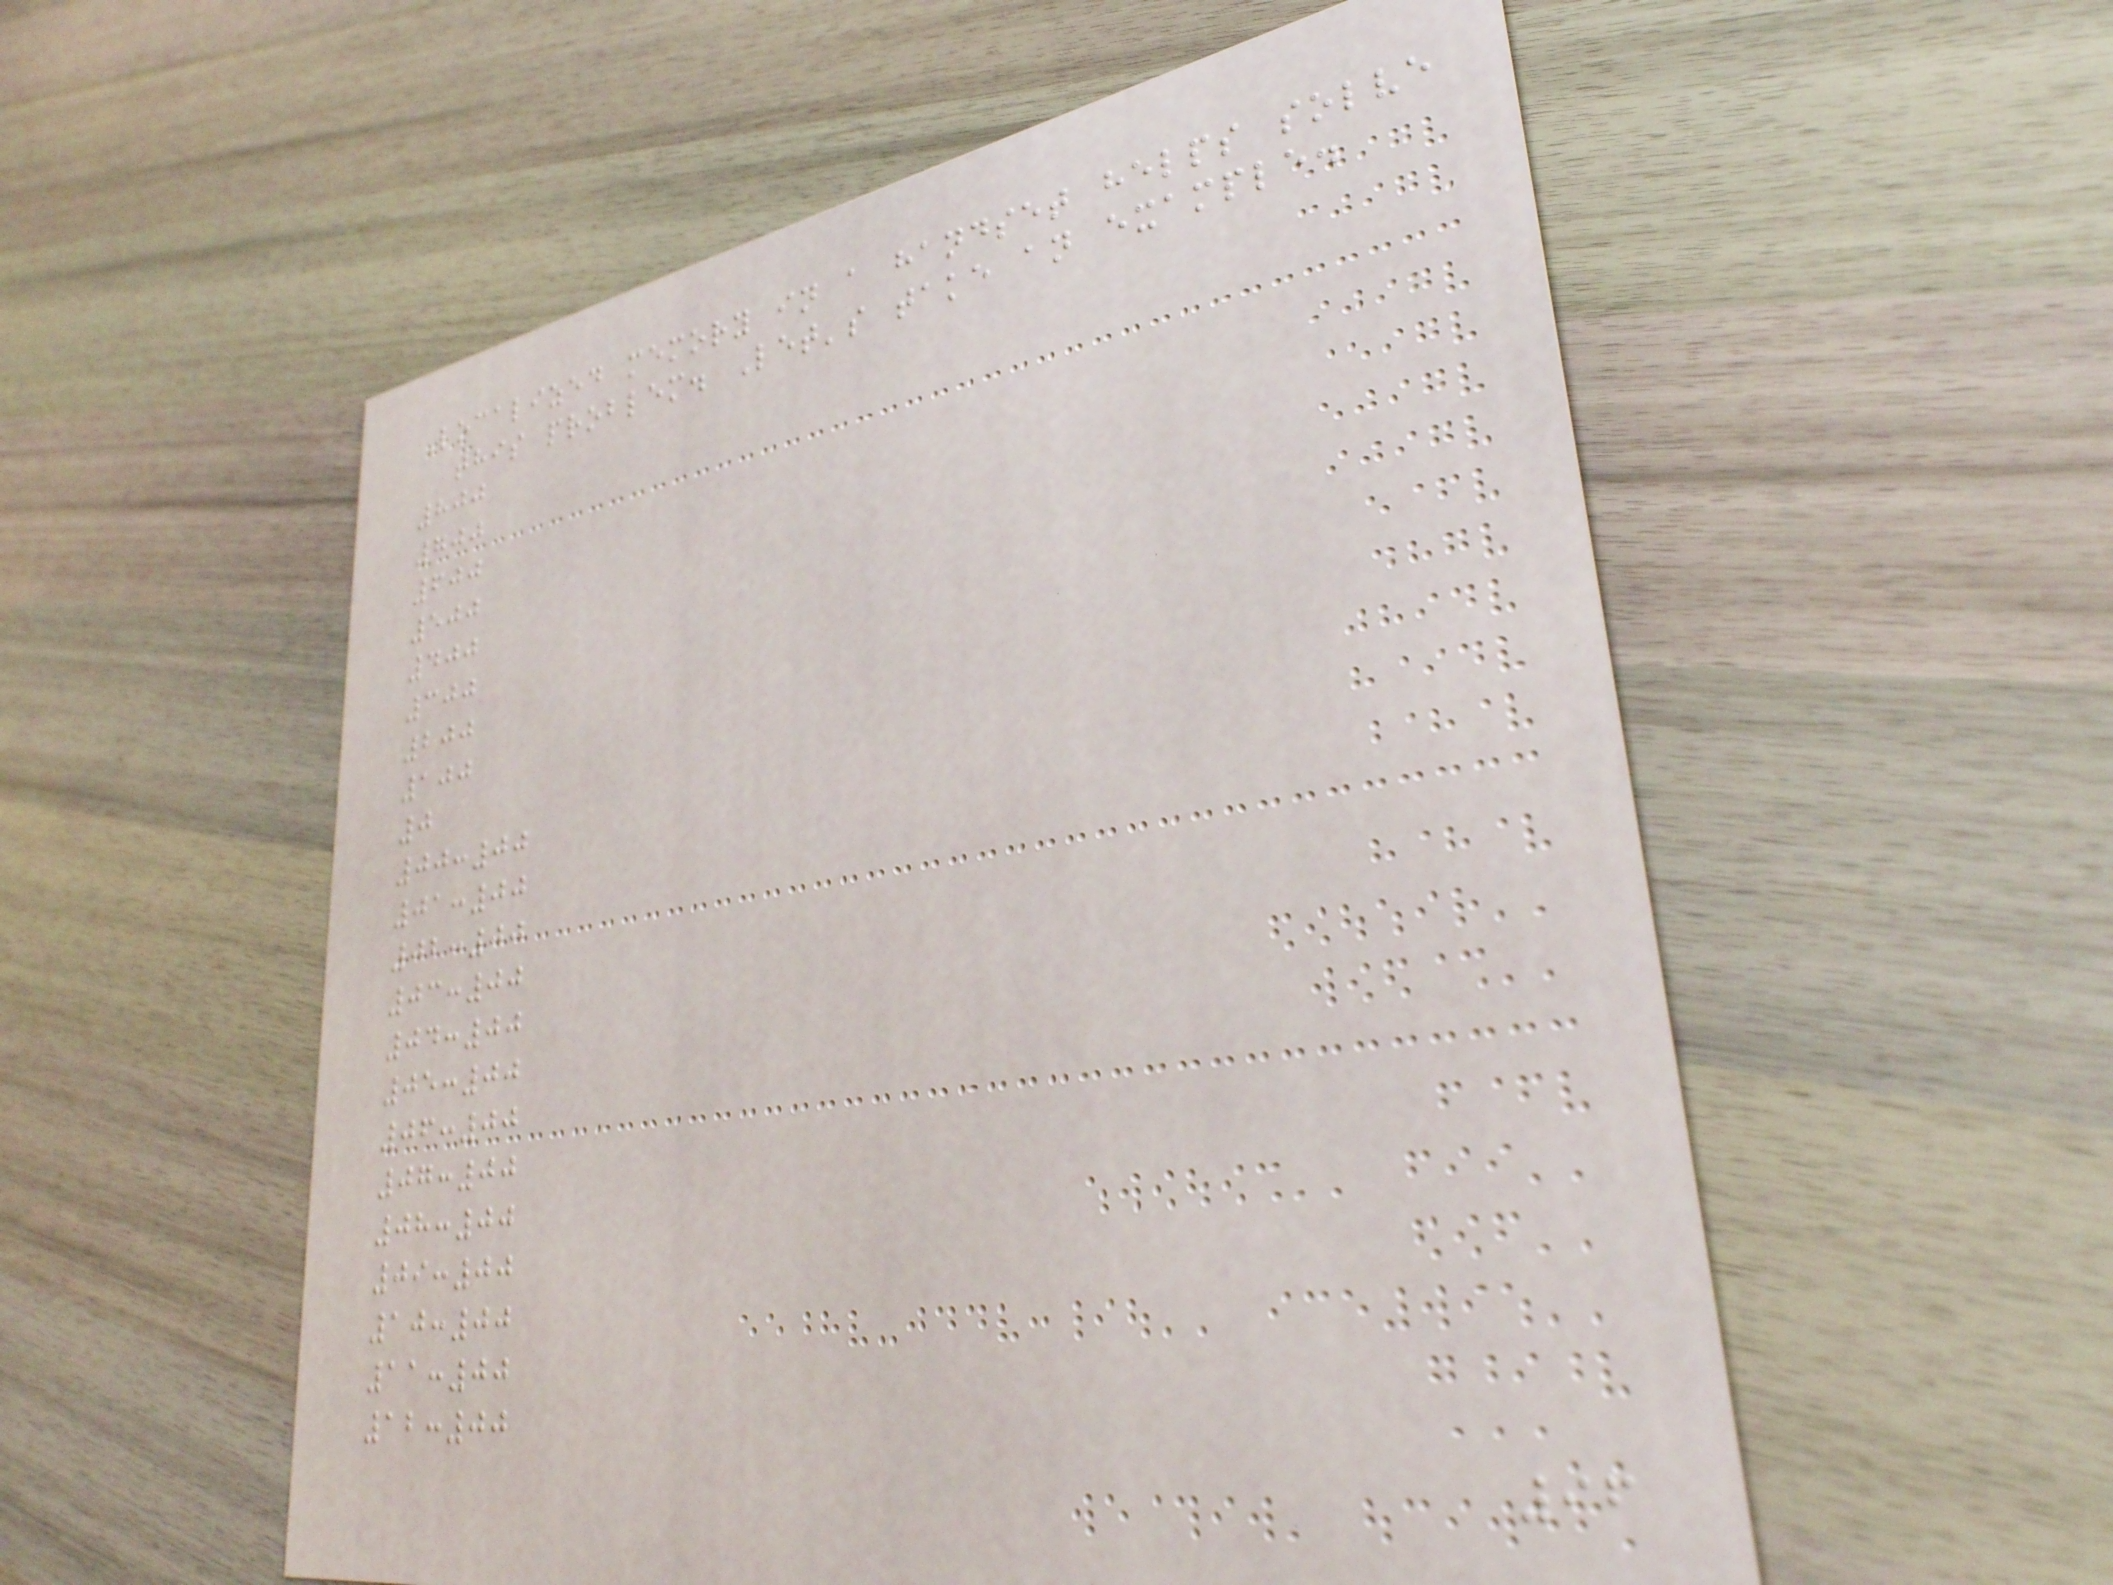Localized memory in a handset helps solve
this problem. Let's take an example.
800
700
600
500
400
300
200
100
0
00:00
01:00
02:00
03:00
04:00
05:00
06:00
07:00
08:00
09:00
10:00
11:00
12:00
96
